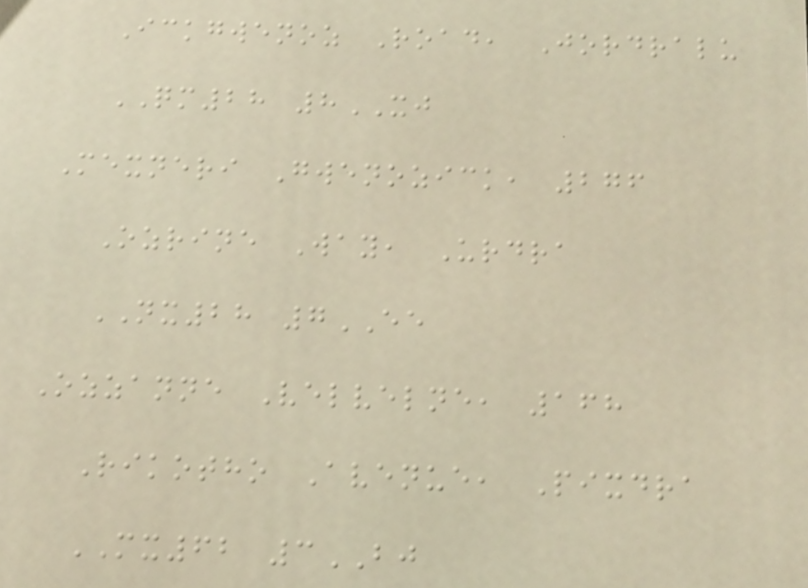Ickgwenoz Road, Jordralu
QM28 8XJ
Mexneri Gwenozick, 276
Ozrine Way, Urdra
NX28 7EE
Ozzanne Velvelne, 168
Rikotho Avenue, Pixdra
MX62 3BJ
